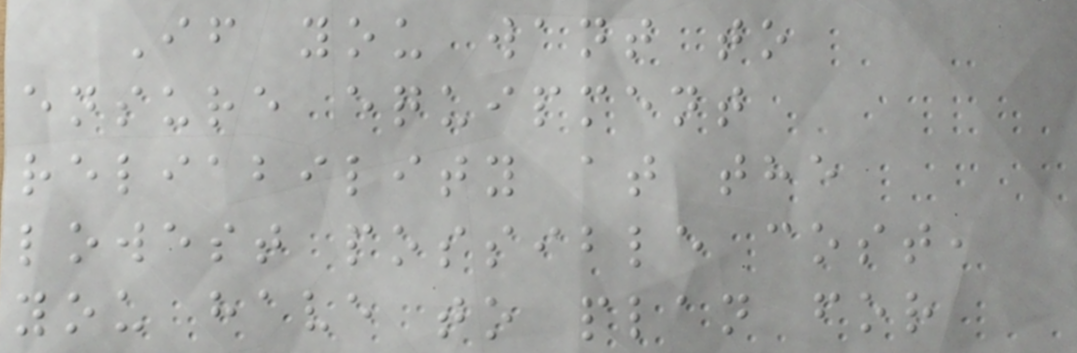If you want to
ensure equipment
reliability at the
lowest possible cost,
you have to plan for
